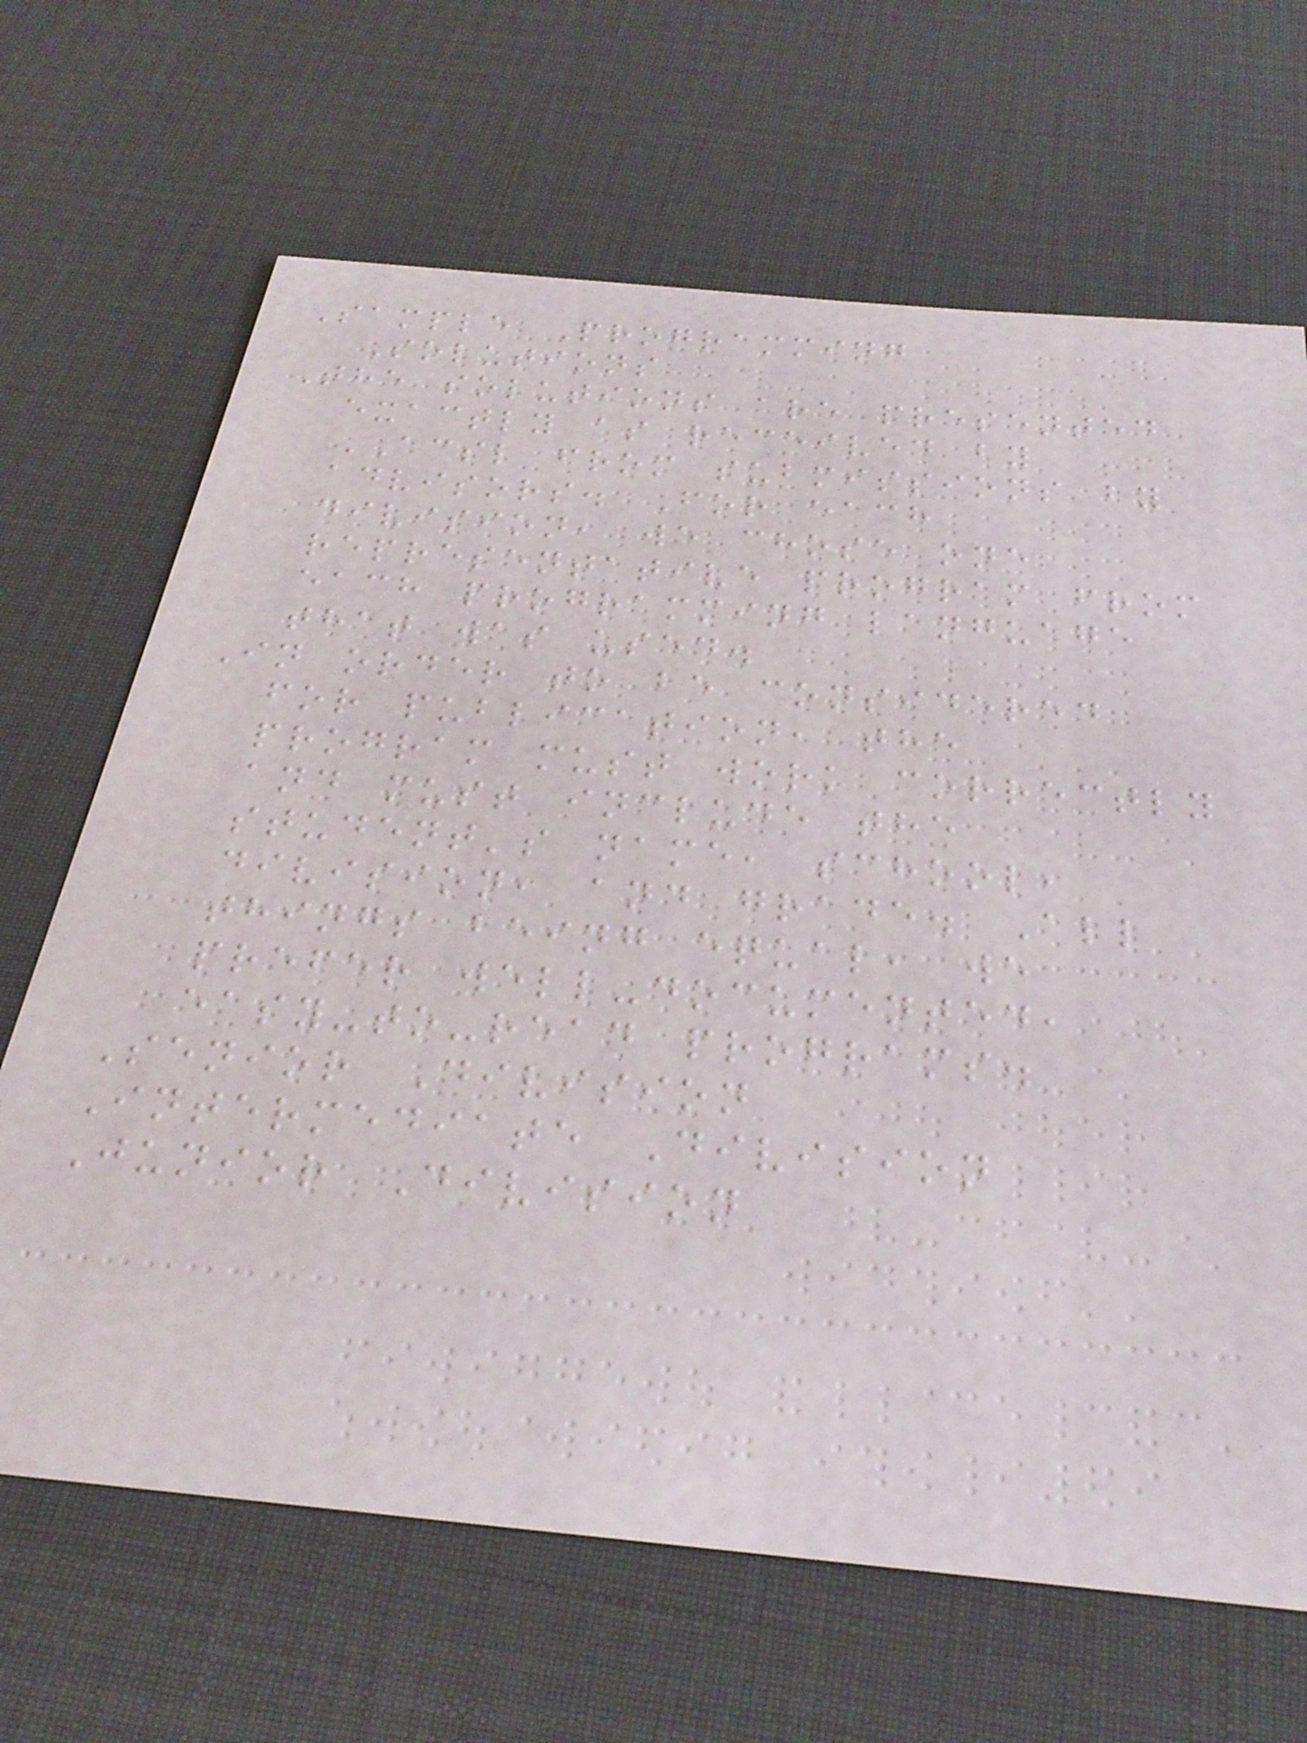Sample Programming
Solutions
The solutions are presented
exactly as received by
ACSL from submissions by
advisors. For each
division, we chose one
representative program from
each programming language
that was used.
In order to be considered
for publication, the
program must work correctly
and must include the
student's name, school,
division, and grade. All
things being equal, we
prefer well-documented,
easy-to-read programs.
Senior Division
Intermediate Division
Junior Division
